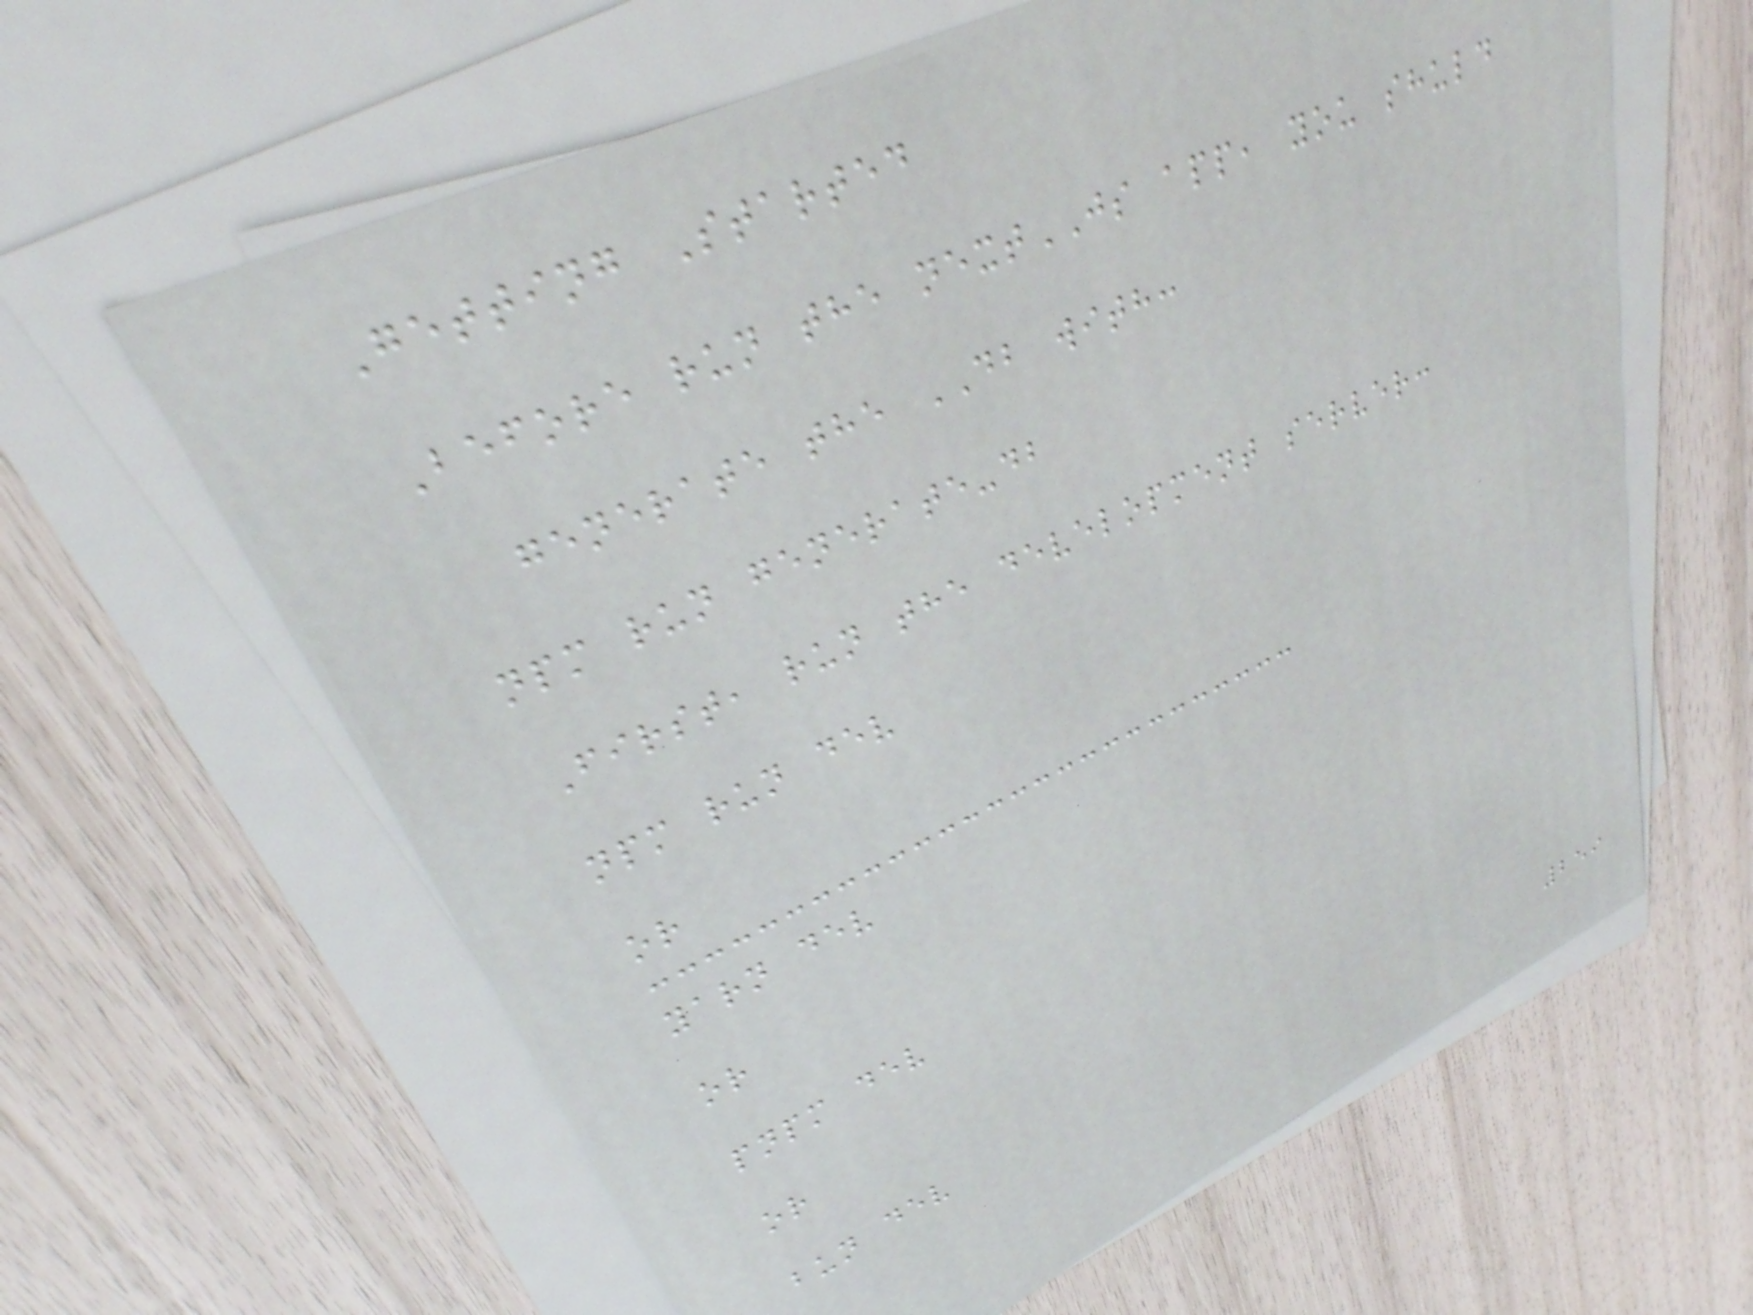Getting Started
Before run the nextJS app, you shuld
generate the DB with:
npm run generate-db
First, run the development server:
npm run dev
or
yarn dev
or
pnpm dev
or
bun dev
259
